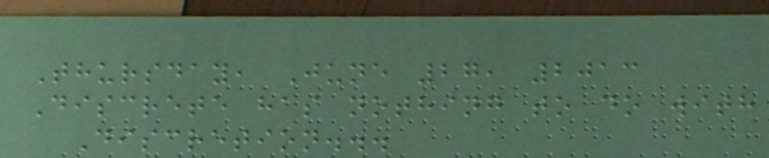Thursday, June 27, 2013
Discrete has nothing to do with
Discretion...
